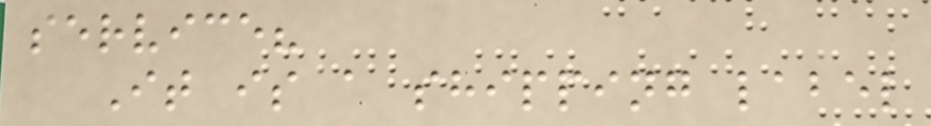service?
It is a shipping label
